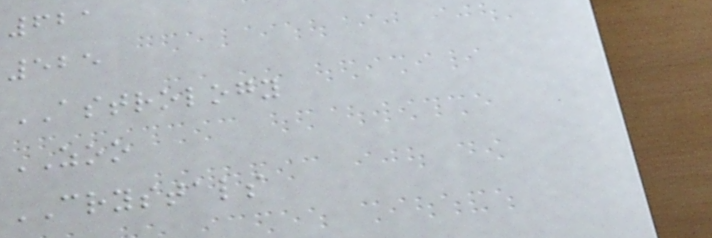621
525
ASTROLOGY
ZOO
CRYSTALS
